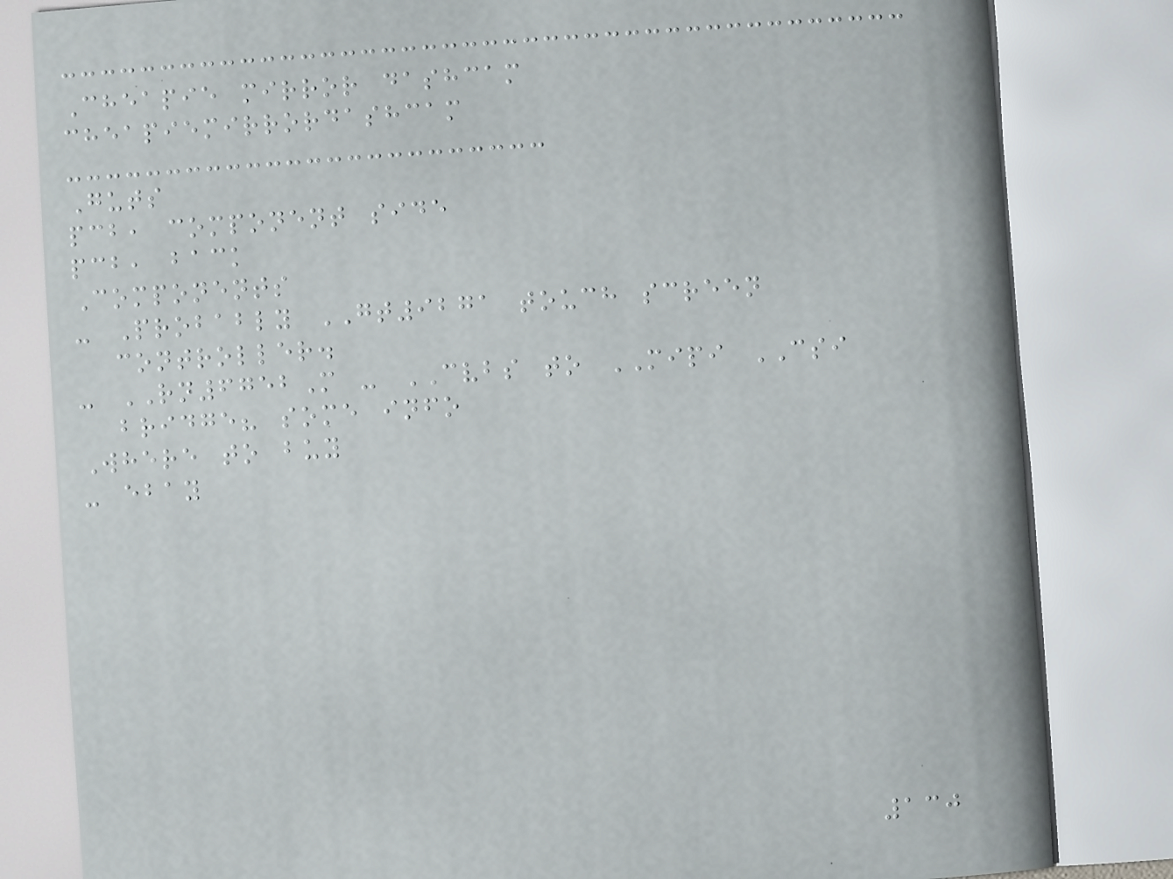Cheapie mirror dashcam
cheapiemirrordashcam
Guts
pcb, component side
pcb, back
Components
- Probably GT9271 touch screen
controller.
- RN6752M - CVBS to MIPI CSI
bridge? some info
Where to buy
- ebay
130
